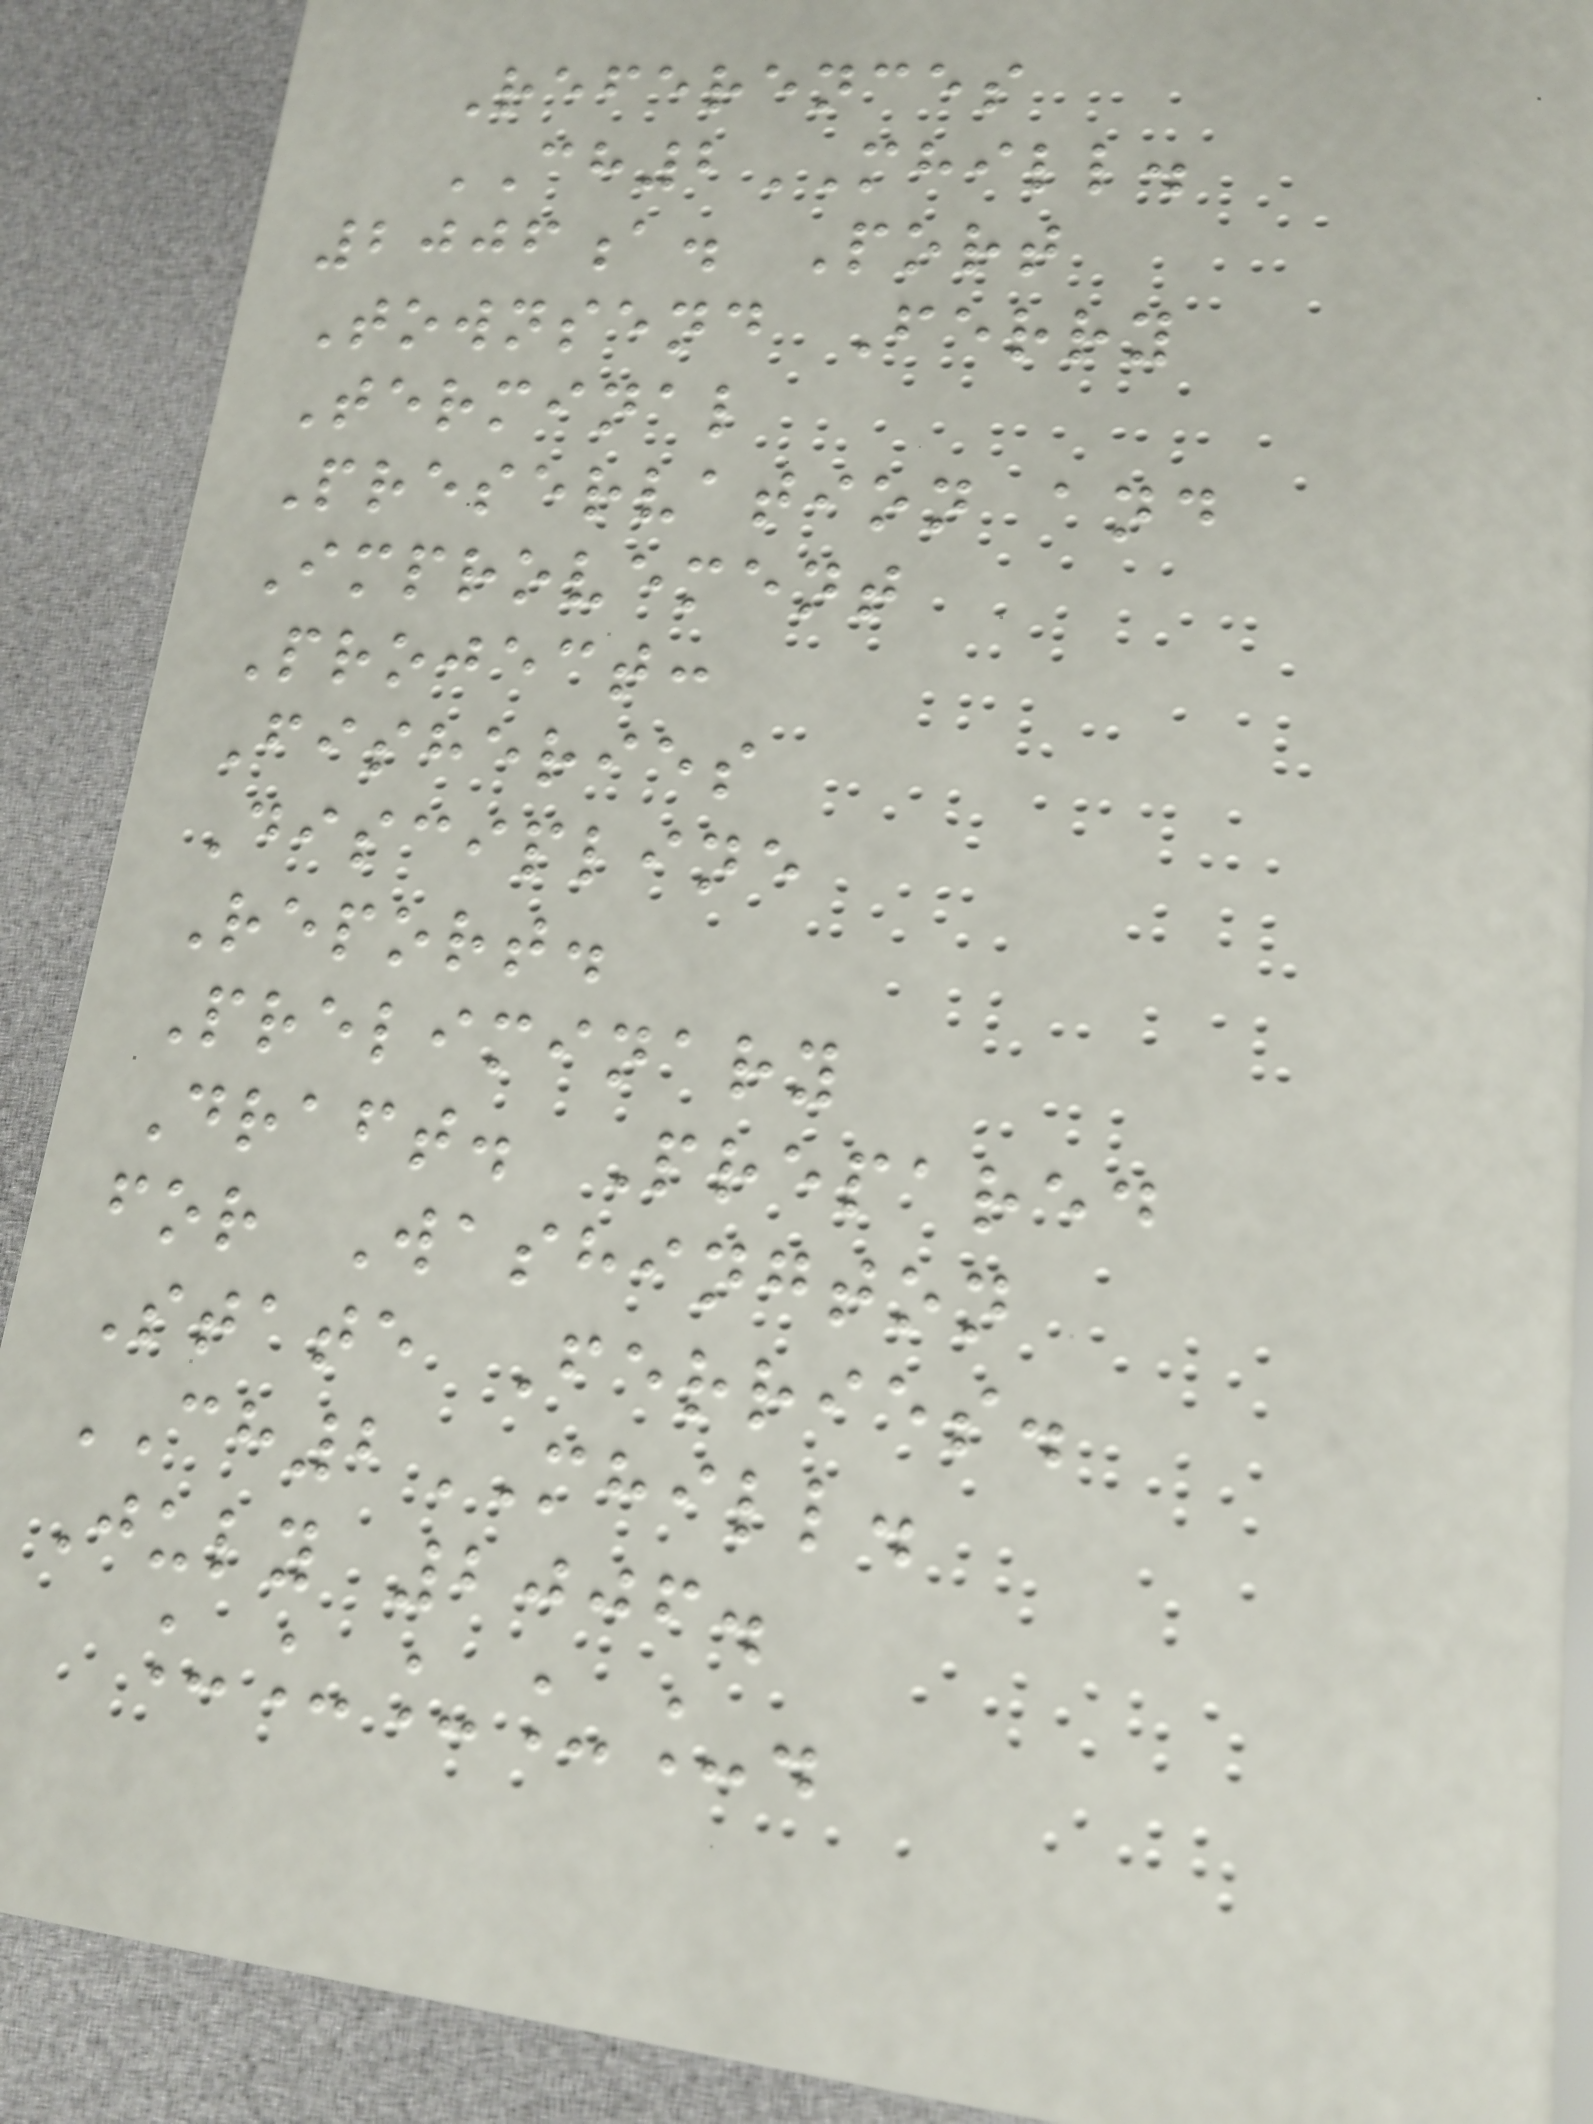References
CH2MHILL.
2006a. Port
Townsend Ferry
Terminal
Preservation and
Improvement
Project:
Fisheries
Discipline
Report.
Preliminary
Draft. Prepared
for Washington
State Ferries.
CH2MHILL.
July 2006.
_____.
